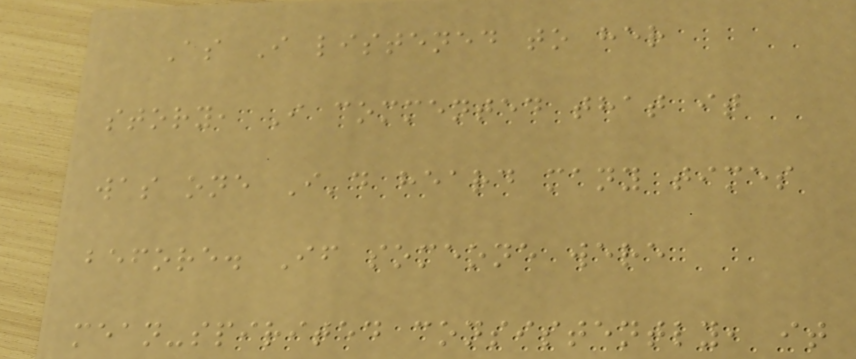As I listened to her
story, I commented that it
was one I'd heard many times
before. If someone were
mean-spirited consistently, it
